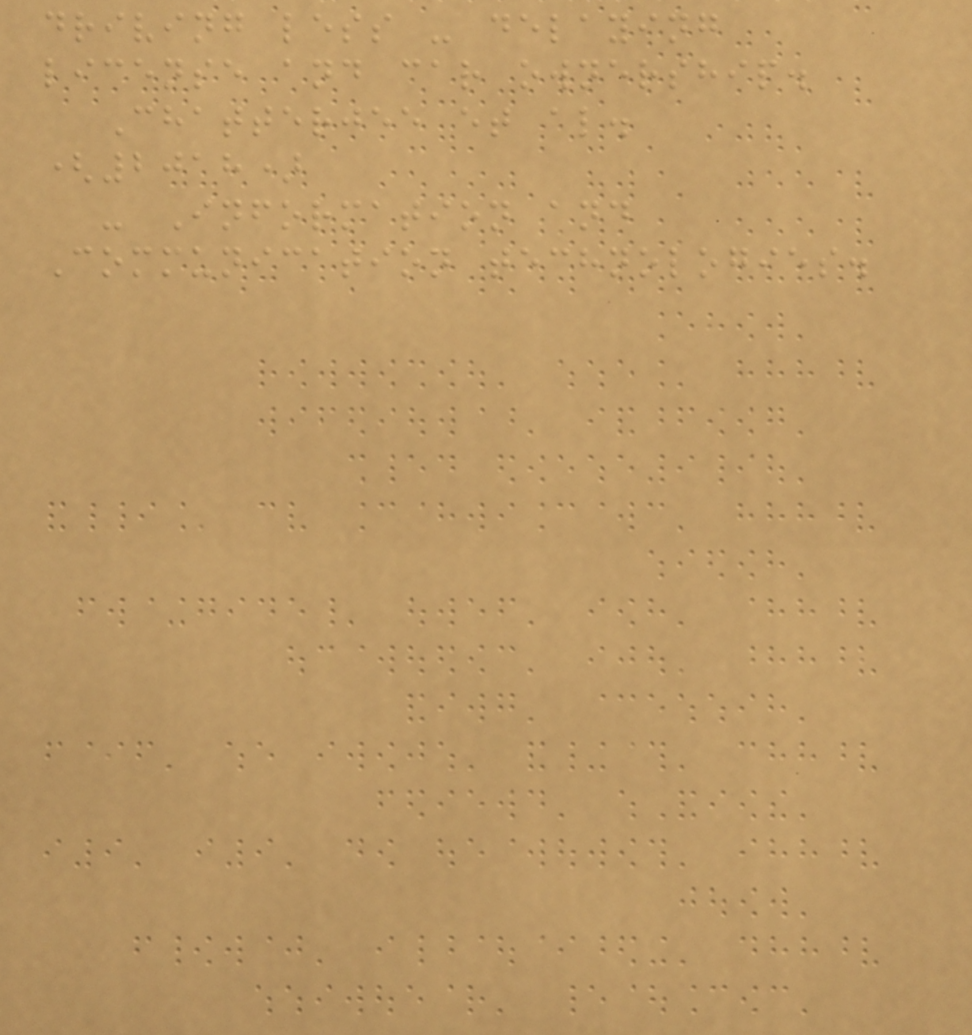driving less - delaying
license and car ownership.
Chatterjee et al.
(2018)
- Information and
Communication technologies.
